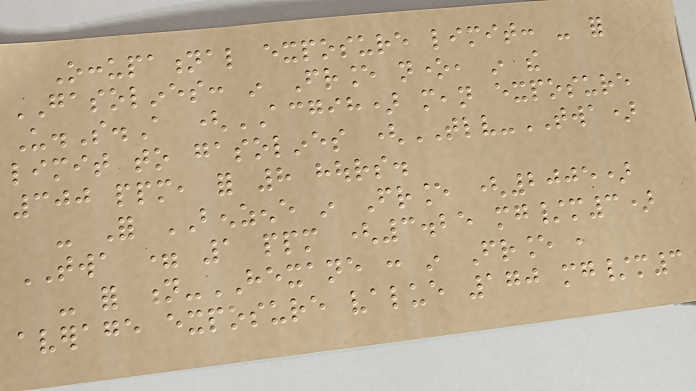Occupational exposure limit: - for
GASOLINES: in France none, in the
U.S.A (ACGIH) mean exposure
limit to gasolines (TLV-TWA)
300 ppm, for 8 hours.
- For BENZENE in France (2005)
TWA = 1 ppm (3.25 mg/m3)
- for n-HEXANE : in France ,
average exposure value 170 mg/m3
